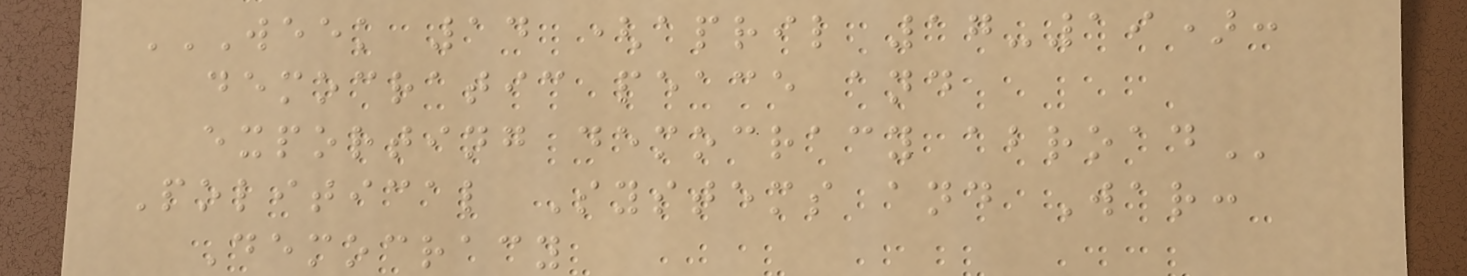WEEK 14 (APRIL 17-19):
DEMOCRATIC PEACE AND
EXPORTING DEMOCRACY ABROAD
Political Systems and War:
Democracy
